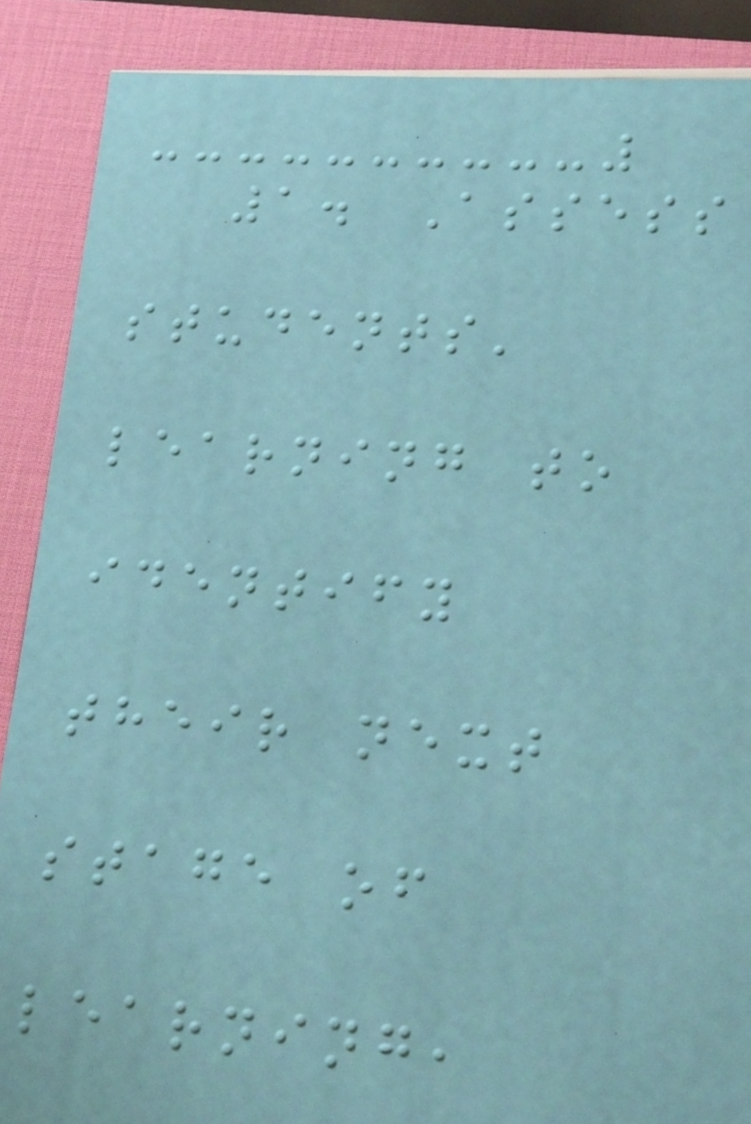1. Assess
students'
learning to
identify
their next
stage of
learning,
